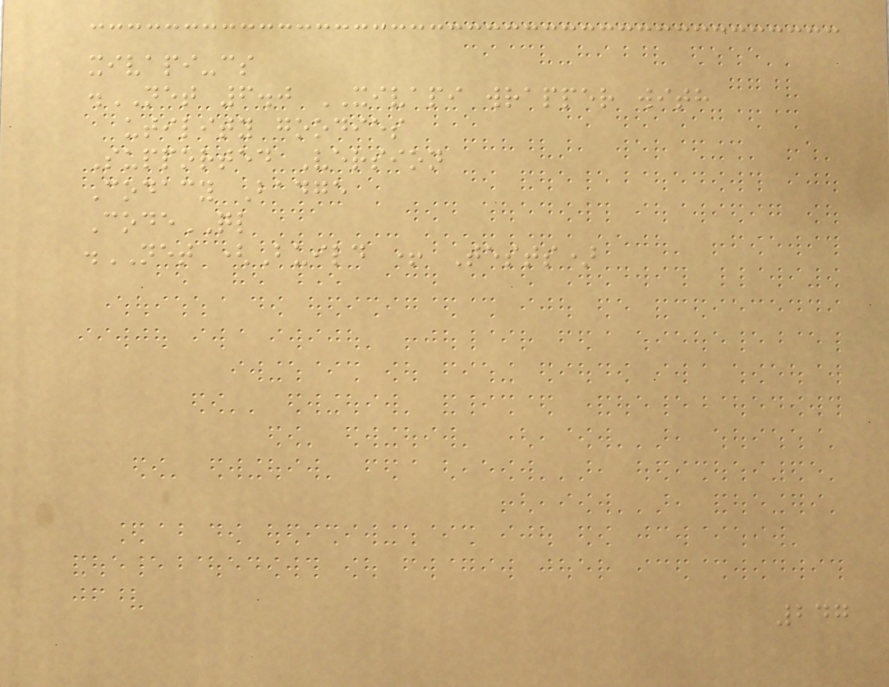xivapi-cs
.NET 6.0 XIVAPI wrapper with
utility goodies
Supported Version
Codacy Badge
CodeQL
.NET (Build + Tests)
247
